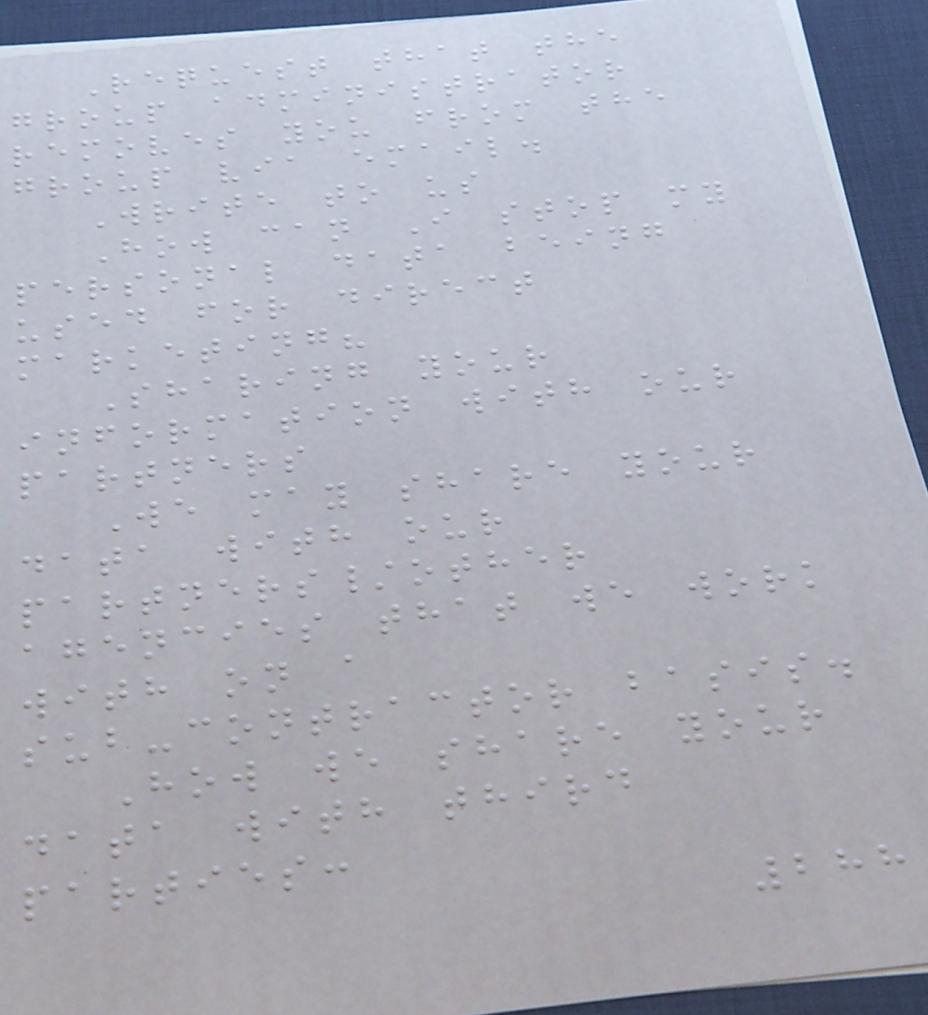Request that the
group administrator
removes you from the
group via email.
Write to us
How can I stop my
personal data being
used for direct
marketing?
Sharing your
information with our
partners
We may share your
data with our
partners/other
agencies that we work
with on a
sub-contractor basis.
How we share your
data with third
parties:
288
